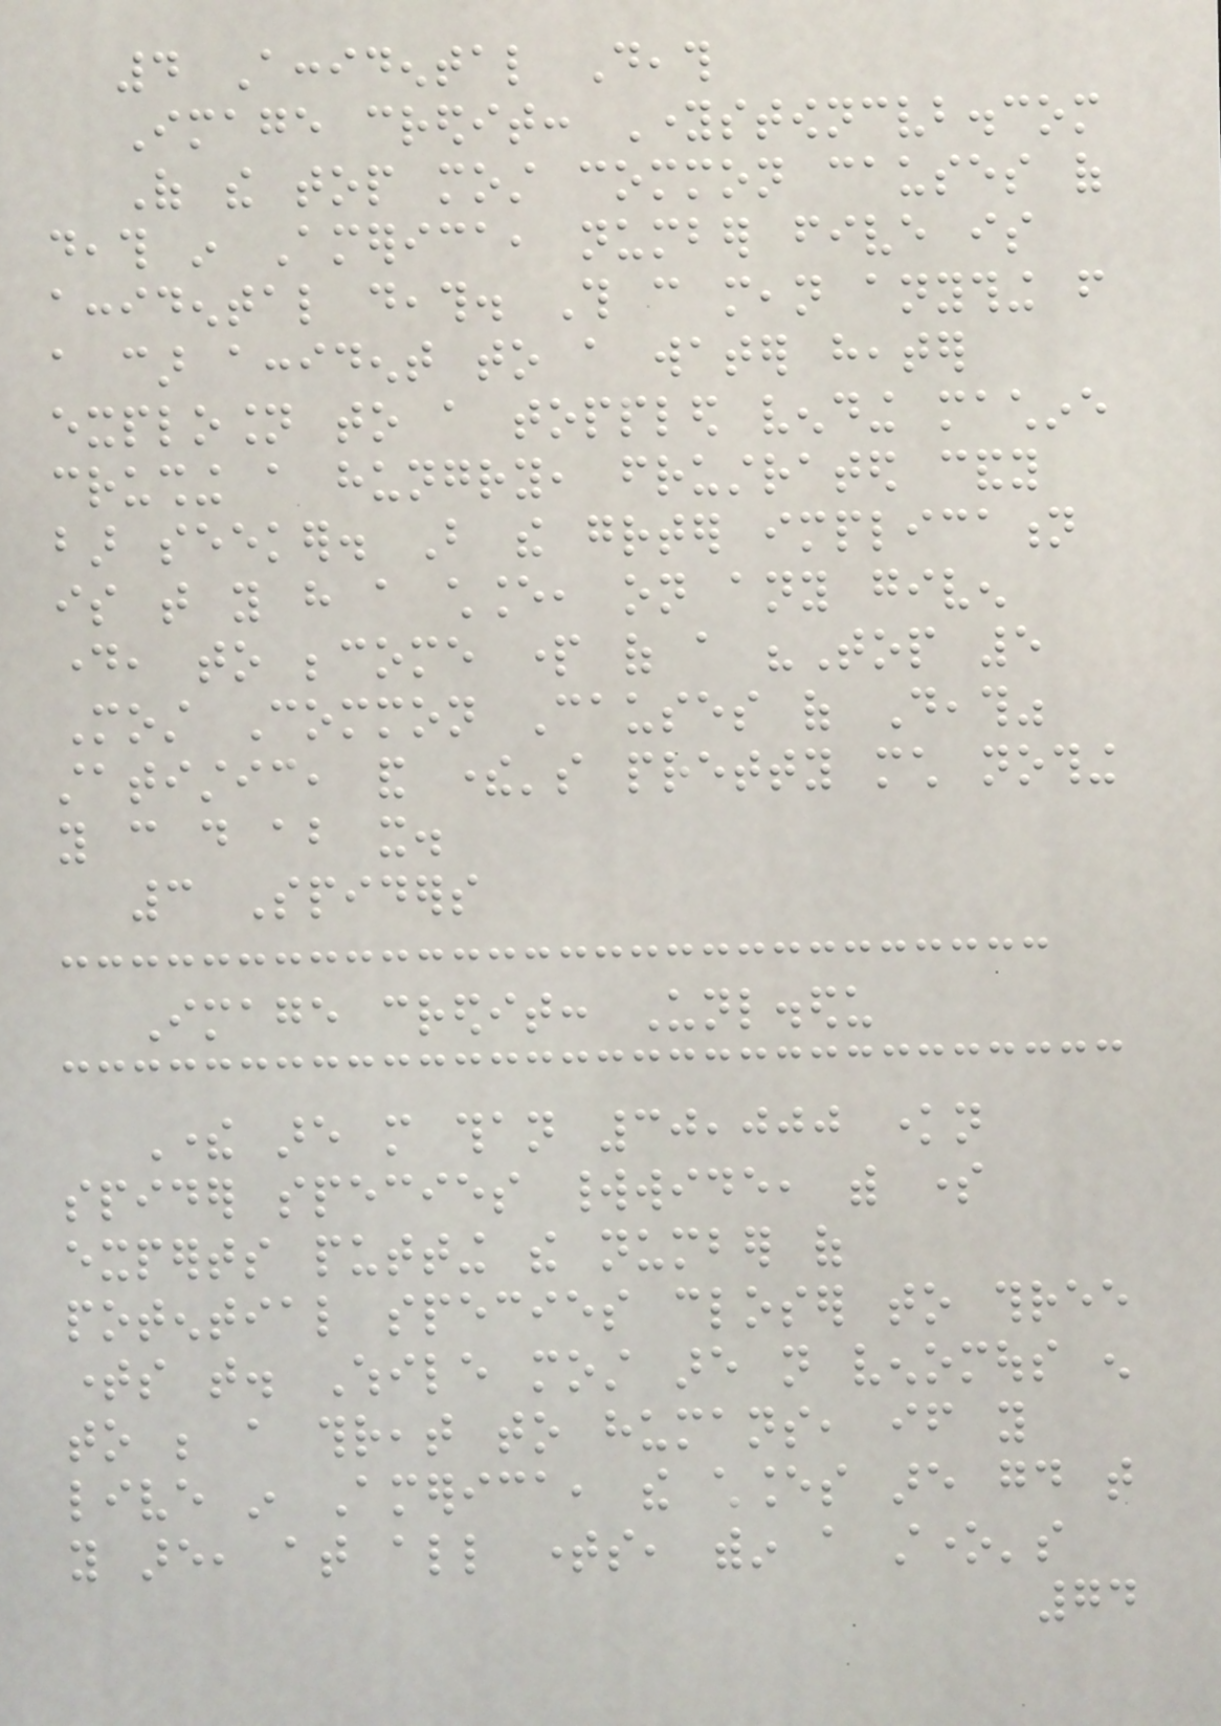4 Accidental Death
Image credit: Youngstowncvb.com
Of the top most common causes of
death in America, number five is
accidental death. This can mean anything from
a car accident to a water heater
explosion to a toppled vending machine
crushing a hungry, frustrated candy
bar seeker. But the greater implication
is that you have a chance, on any given
day, to become part of a "Top 5
Most Common Causes of Death"
statistic, and there's pretty much nothing
you can do about it.
3 Spiders
Image credit: Unl.edu
There are more than 30,000 known
spider species worldwide, with some
experts putting the number of
potential species closer to three
times that. While most are not venomous enough
to be a threat to humans, if you
live in America, the chances are good that
you are, at all times, within a stone's
74
